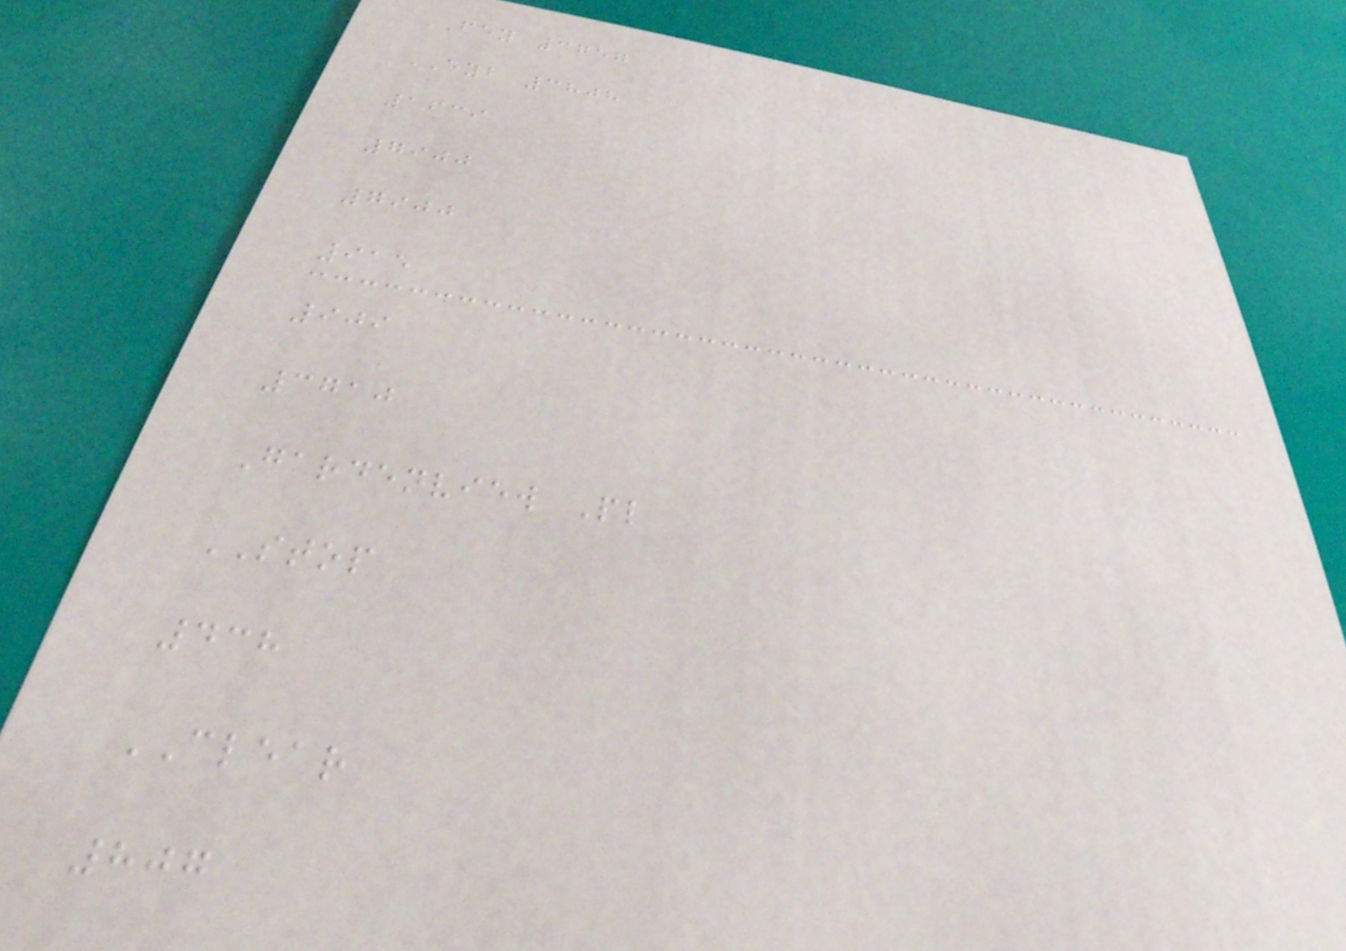FEY 3757
EYB 3808
1639
7900
7900
915
909
3710
Gardenview Pl
STOP
438
CLEAR
807
